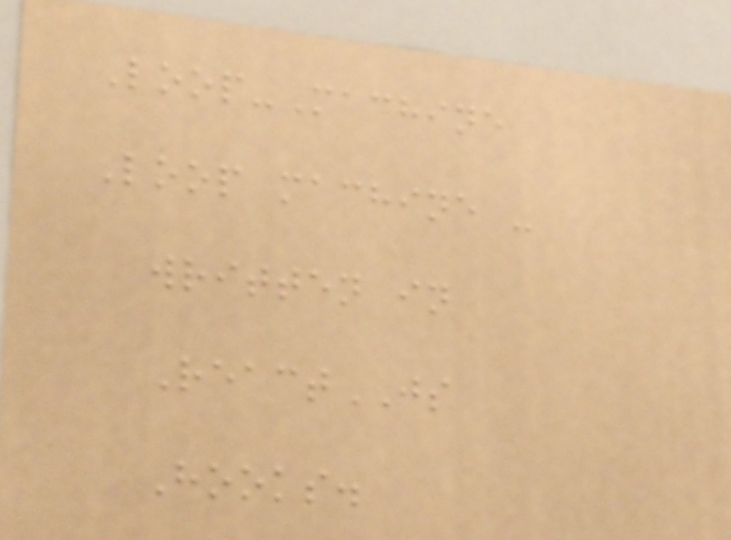Loop-Machine
Loop machine -
written in
ReactJS
Hooks.
